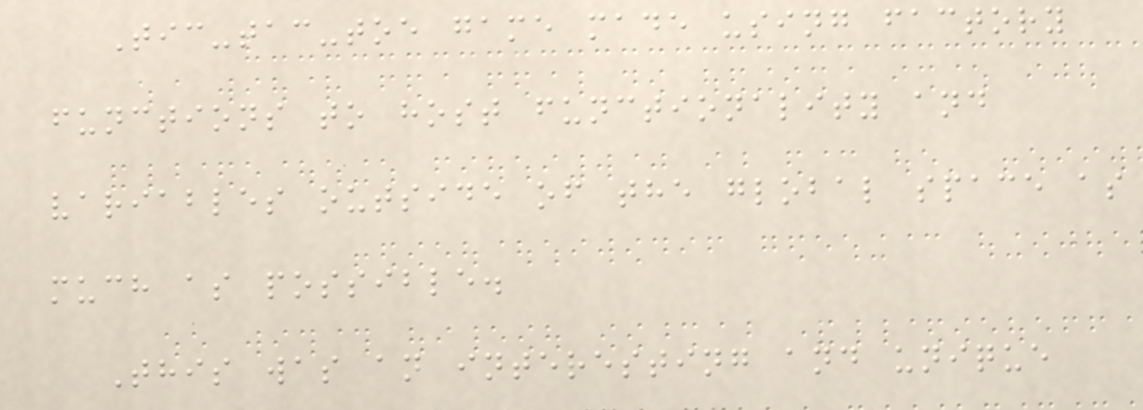Tic-tac-toe game made using factory
functions to host functionality and
variables outside of the global space as
much as possible.
This was an interesting and unique
